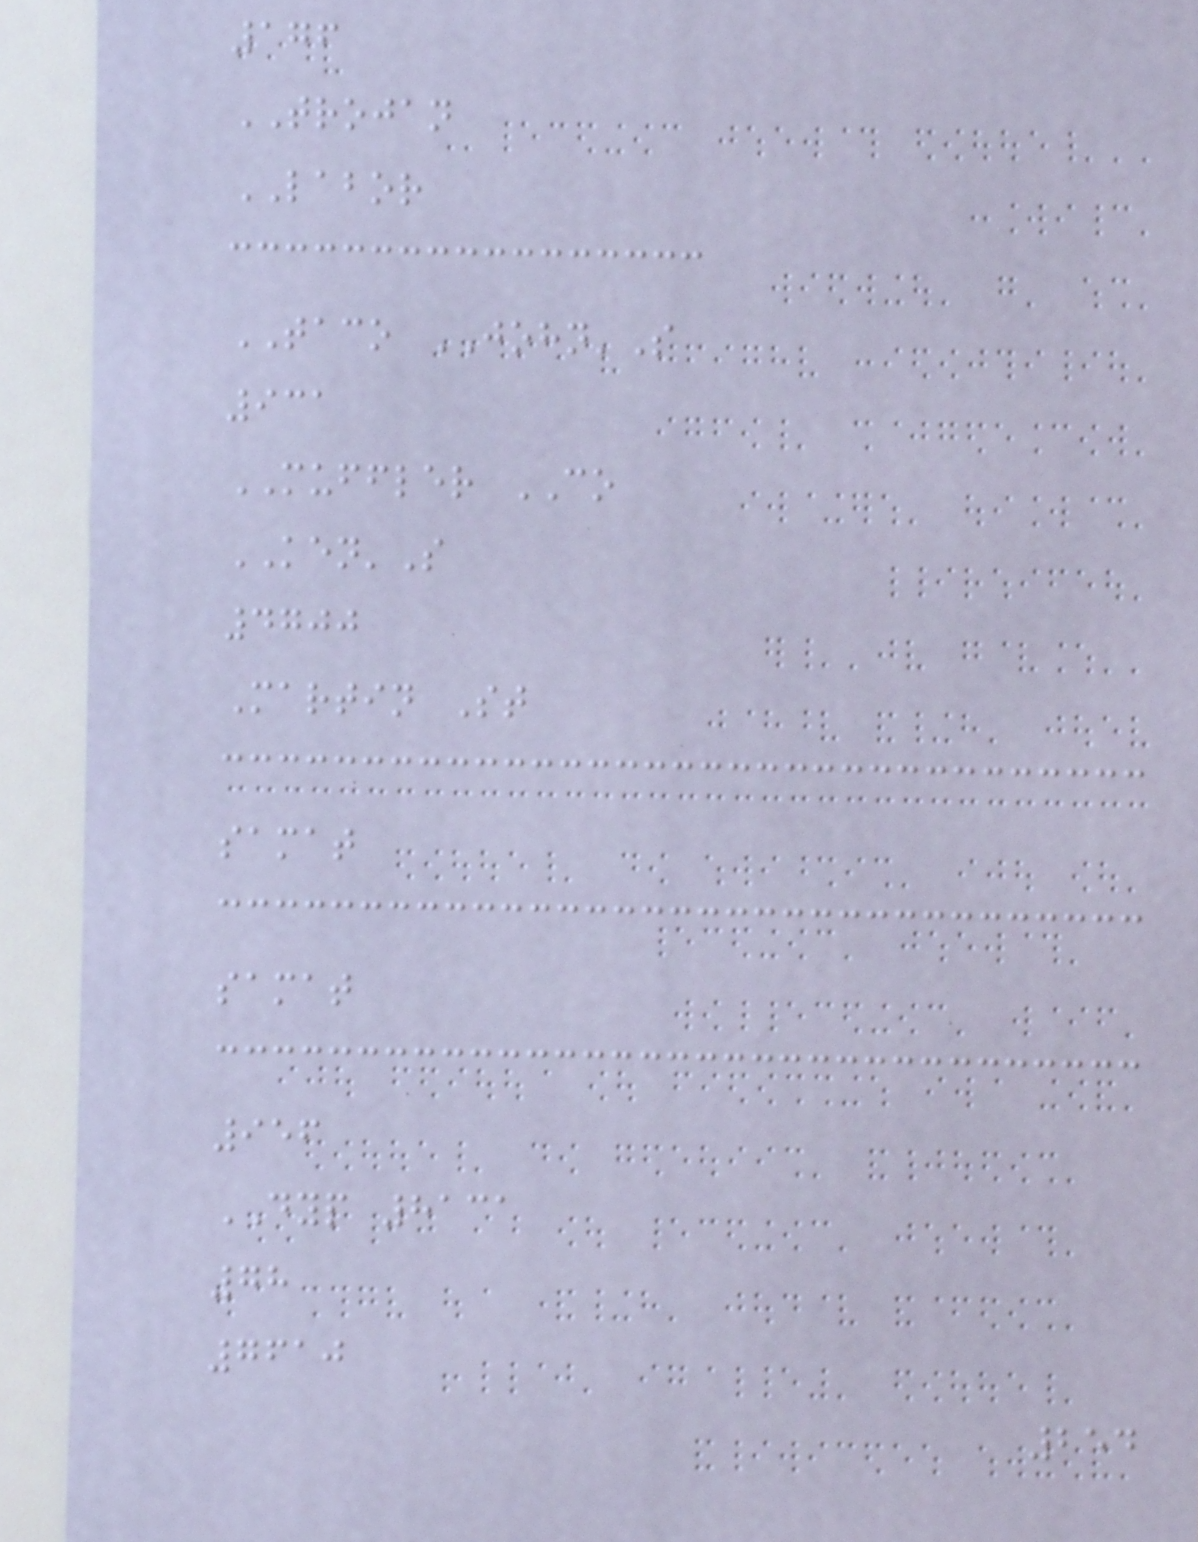176
TROJAN
LABOR
TACO JOHN'S
931
MUFFLER CO
KEN'S
4700
Martin St
samat
samat
956
DYP 8131
78
7610
254
